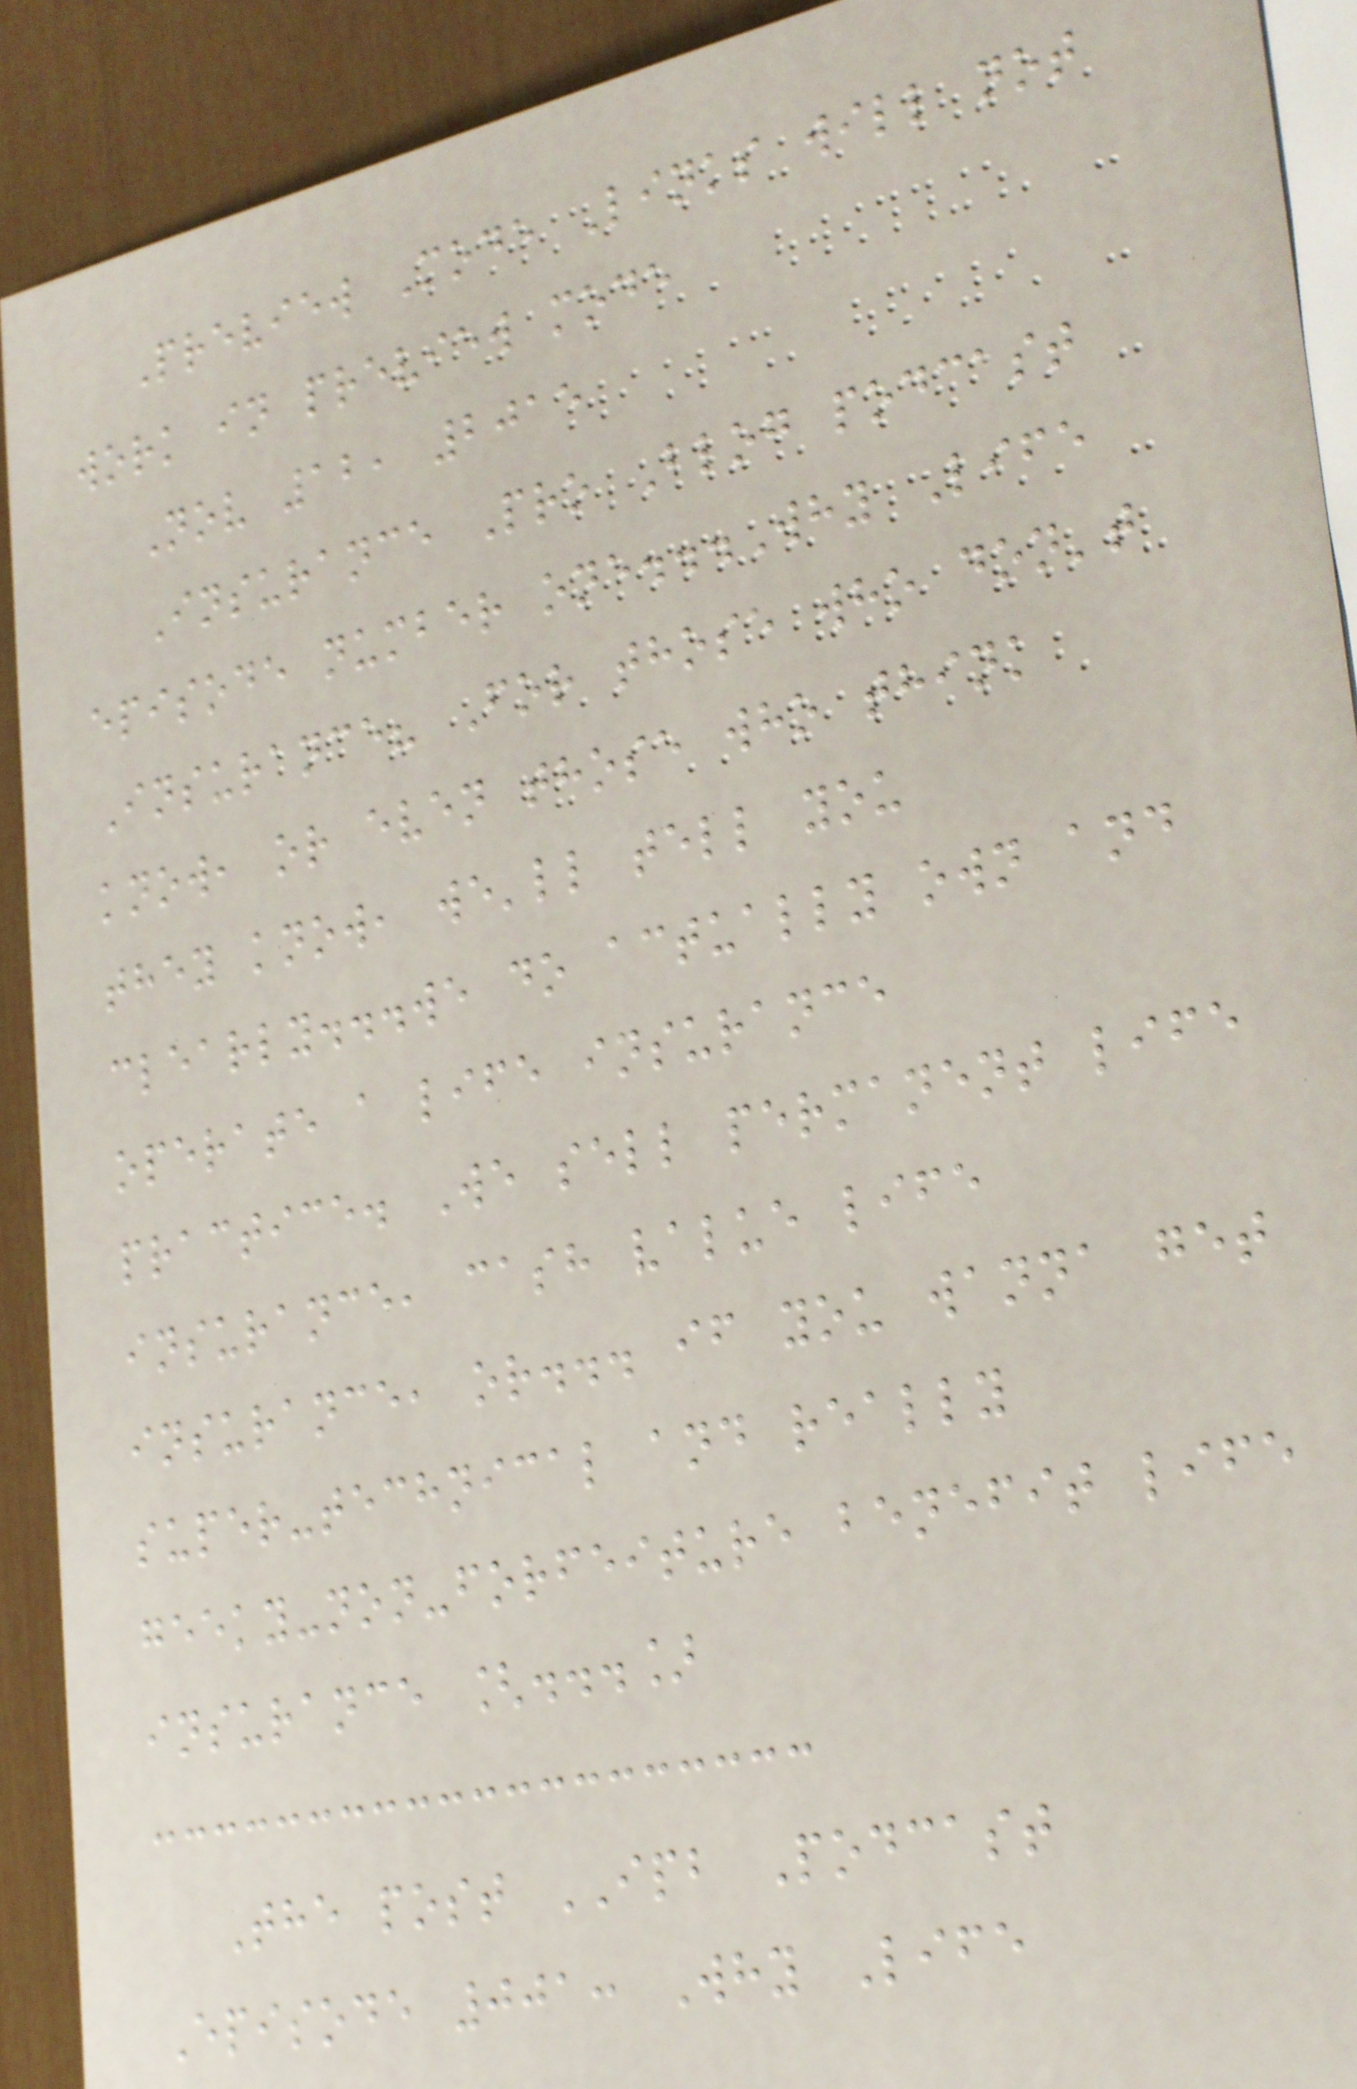Preview Mode Links will not
work in preview mode
Nov 12, 2015
Insurance Pro Blog podcast
episode number one...Why Life
Insurance? For those who don't
know, or even those who think
they know, we'll tell you
clearly...we do actually own and
operate a life insurance
practice. We sell permanent life
insurance, cash value life
insurance, or... if you wanna get
super-technical and really
geeky-non-forfeiture benefit life
insurance [...]
The post IPB Podcast
Episode 001: Why Life
